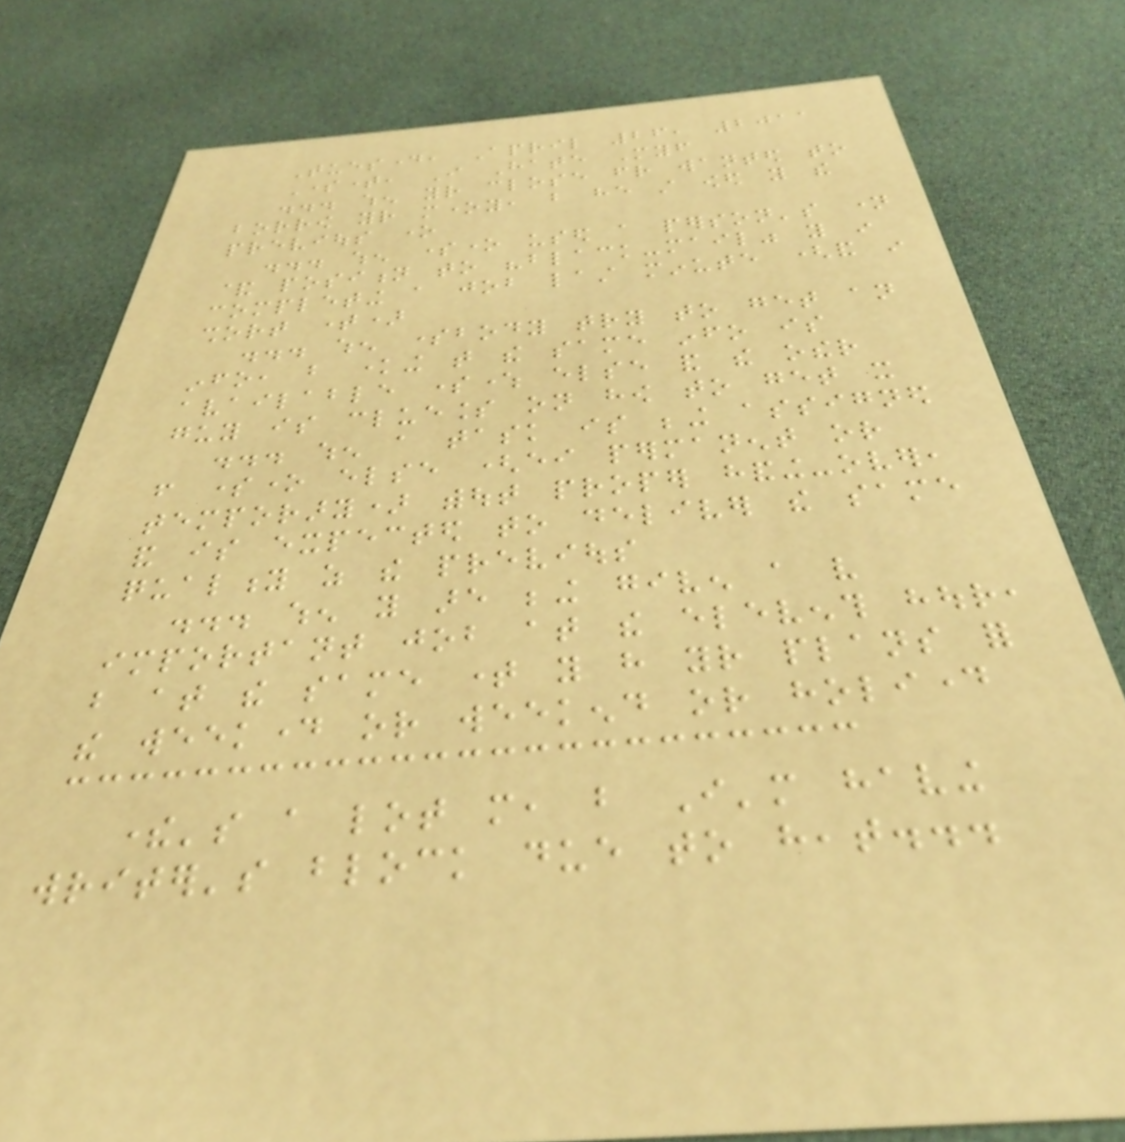Tuesday, April 26, 2011
Sometime, I Hate Myself
... when your close friend wanted to
borrow your money, but he still owed you the
previous one
... when someone used a person's name
& position to "black-mail" you in
completing a job last minute (and in
short time)
... when somebody try to get an
info, but knowing that the same info is
available somewhere else and the other
guy is clueless on how to get it
... when a task is being assigned
from someone else (either permanent or
temporary) without proper handing-over,
and is expected to deliver the same
quality as the previous
... when you are being given a very
important job at the eleventh hour,
but at the same time you have your plans for
the weekday or weekend or holiday
there's a lot more, but I'm having
writer's block due to heat...
